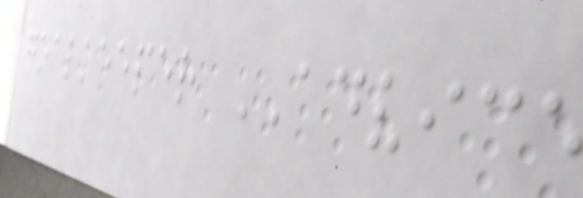goalkeeper ADVICE
